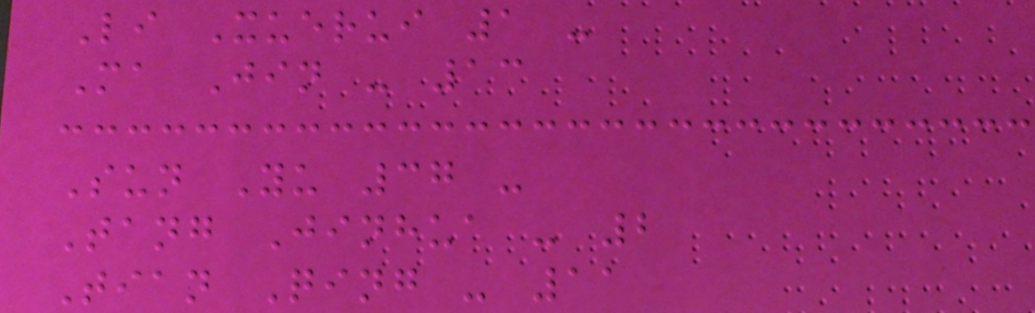Li Xuerui 1 -
Ma Jin - 13
Sun Yu 37 -
Tang Jinhua - 2
Tian Qing - 11
